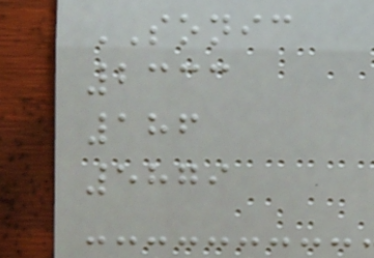SONIC
2333
186
5879
